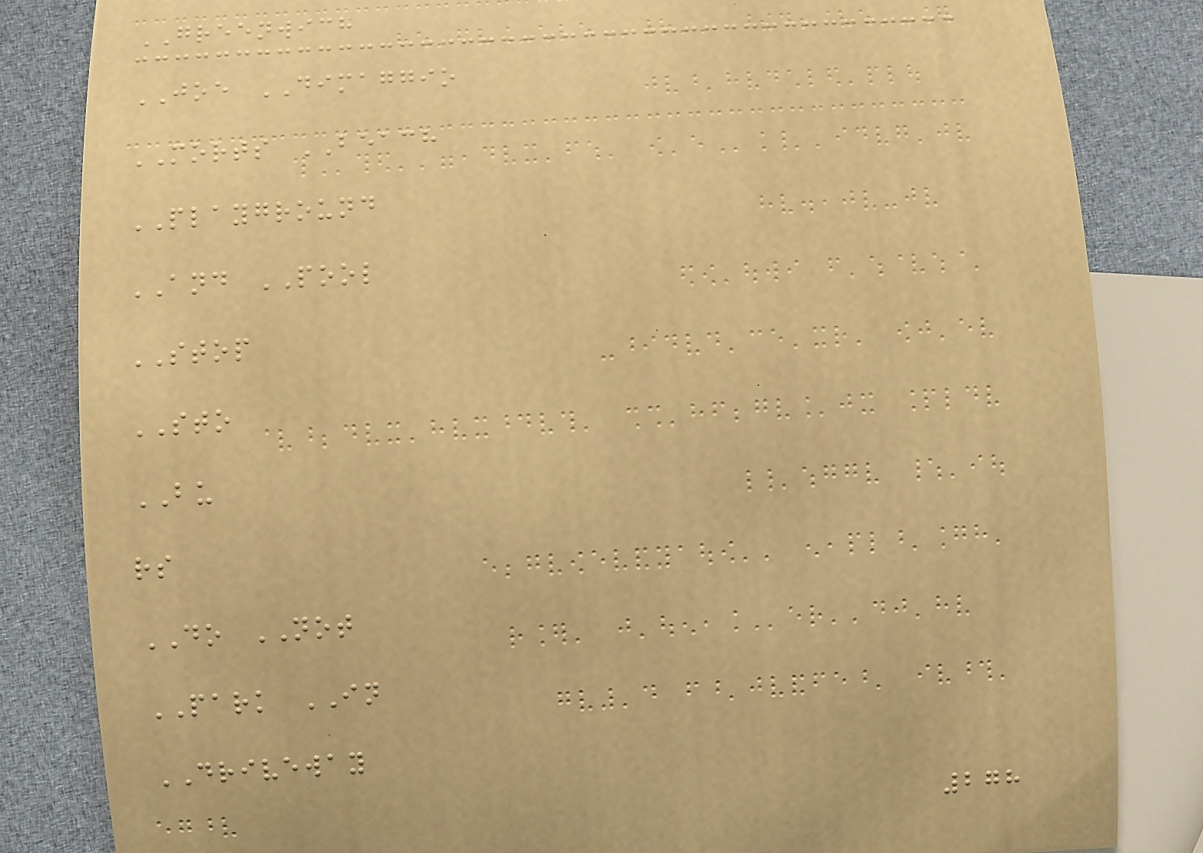GREENWICH
JOE DIMAGGIO
MORTS BEACH
PLAYGROUND
AND POOL
STOP
STO
BU
rs
DO NOT
PARK IN
DRIVEWAY
278
